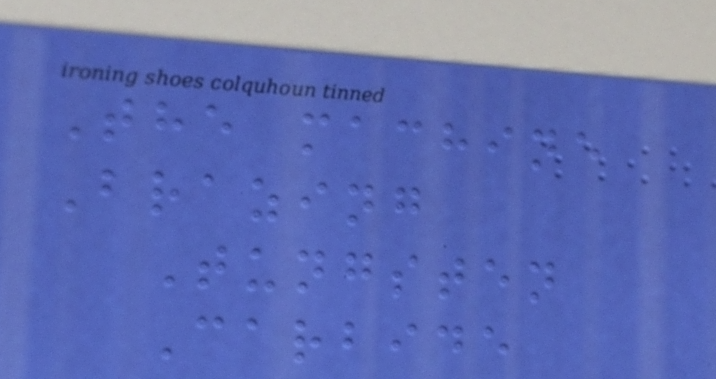The machine
Brazing
Tungsten
Carbide
